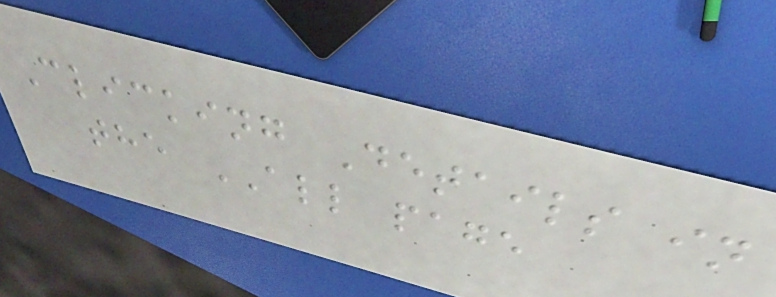Clicking Details in
the ALL page
